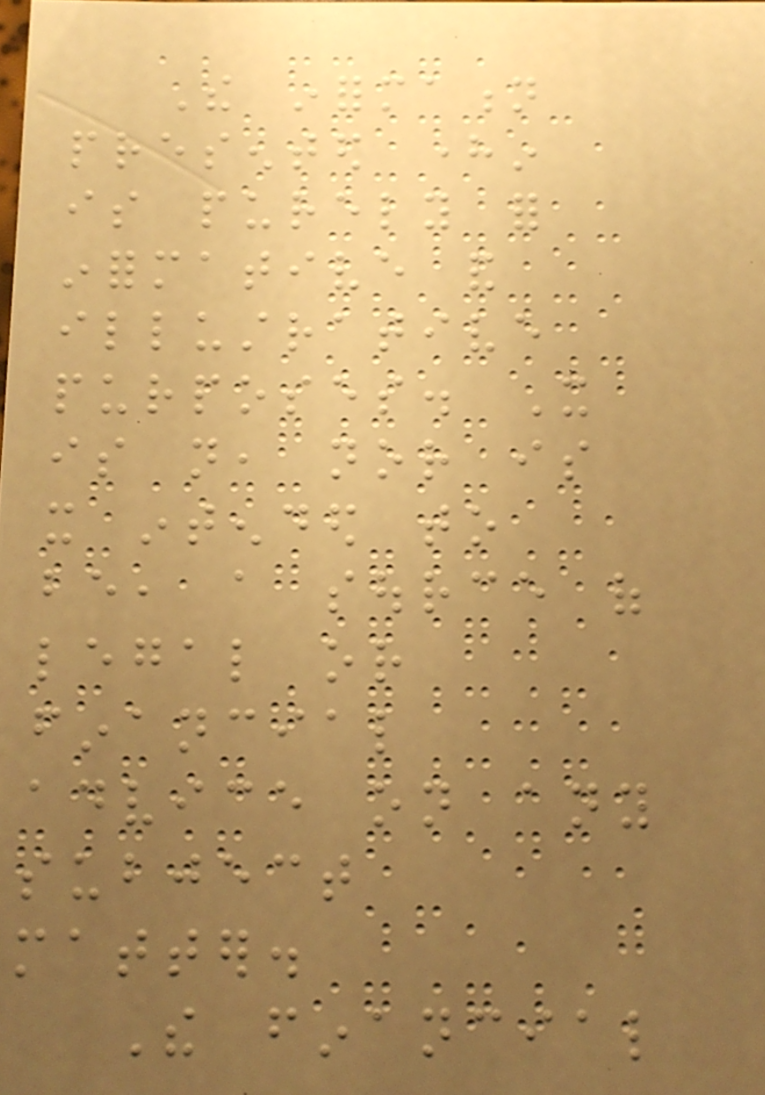The information
presented herein
is purely for
informative and
illustrative
purposes. It
is not, nor is
it intended to
be, a source of
legal or
financial
advice on any
subject
matter.
The financial
